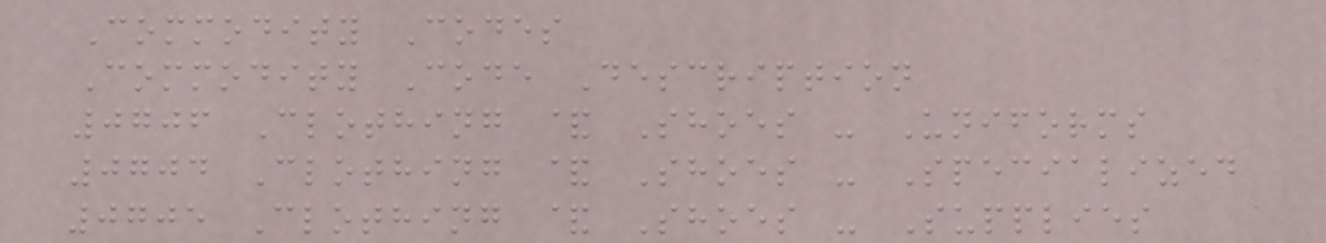Commodity Codes
Commodity Code Description
0706 Clothing & Shoes - Uniforms
0704 Clothing & Shoes - Specialized
0705 Clothing & Shoes - Supplies
